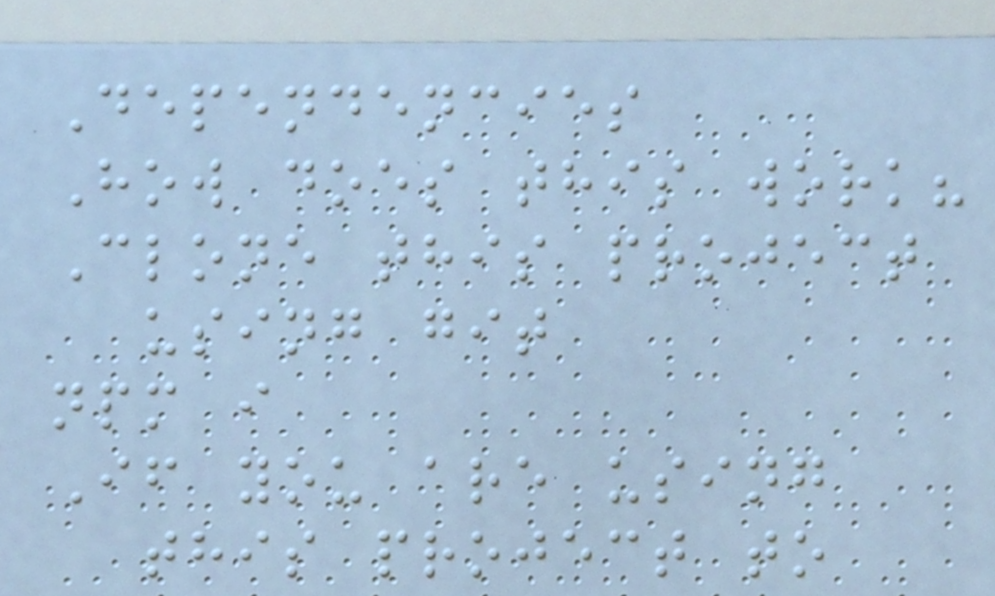Dependencies
How does this work?
Clone this project
using git
npm i
If you are using
this project to
